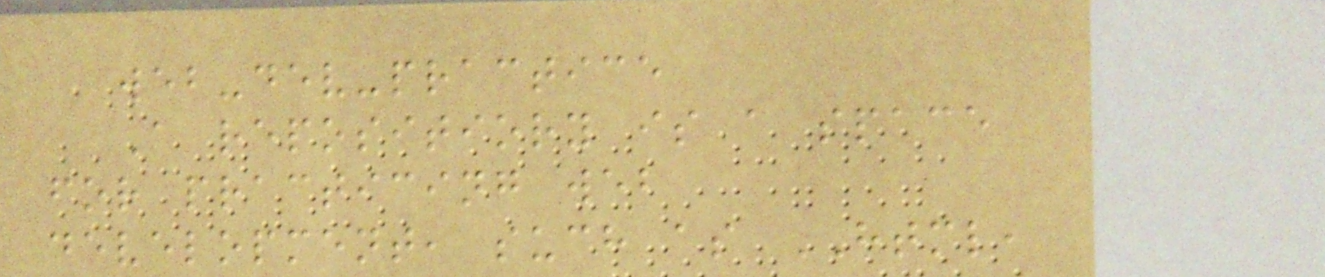web-dev-practice
A repositiory is a space
for practicing web
development, such as HTML,
